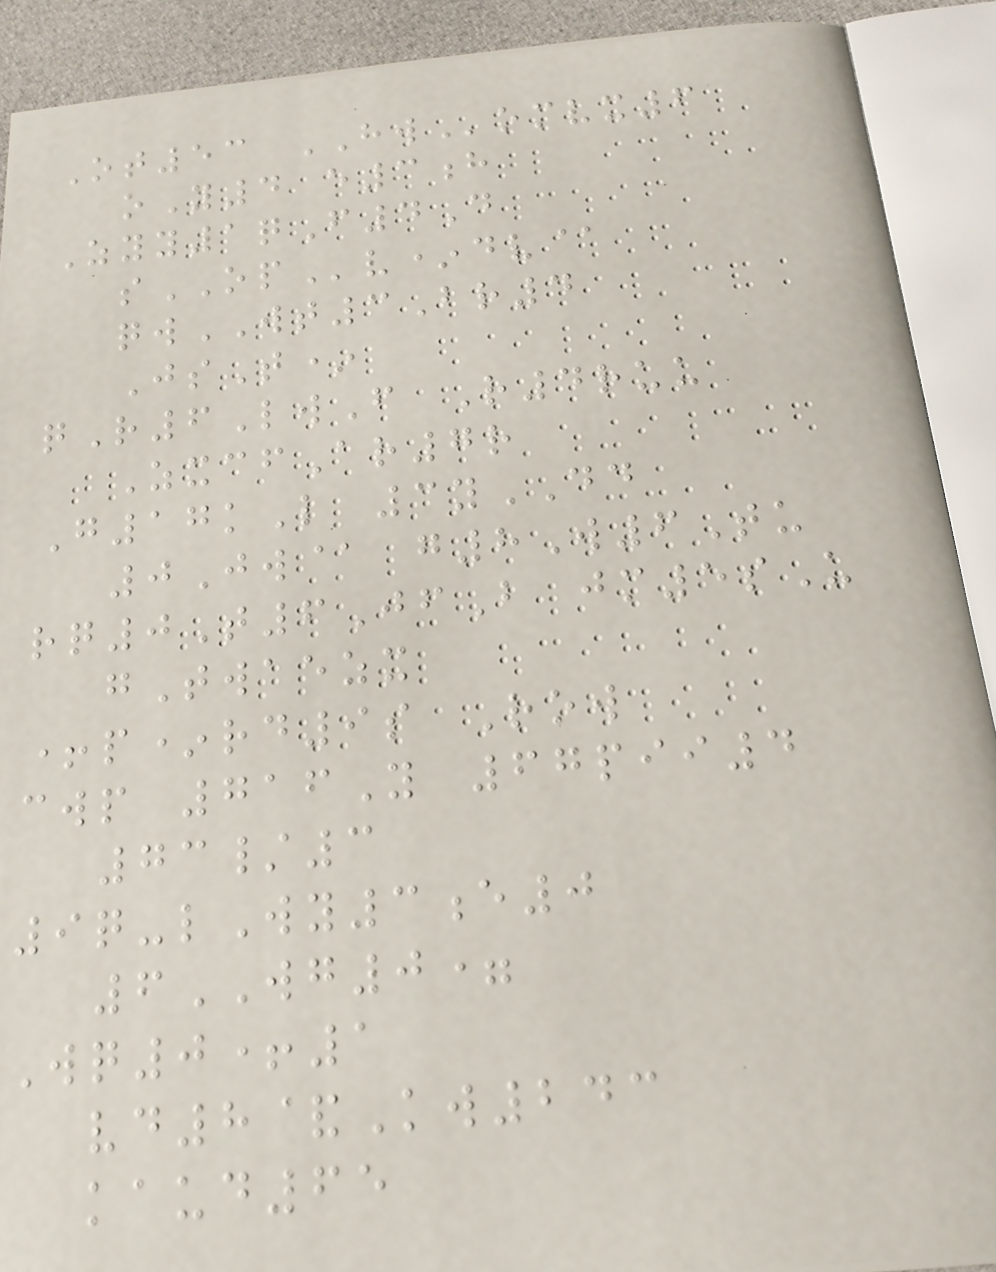Ot53 HWomvx6
oY4 e3h
Zyy1qF4D
sOPv*dv@
qwWT3Br4
JsT*
qR6LwF R4ruu
ZxcfAr7r
G17kL 3yDD
0Jw@ g8W6Tu
rq0T6JfB jm5sU
gTwaezx
+p*rd9s Row
cwp 716Y 67pii4
73/3
9q-lWy3e0
6WG0=
Wq0+1
vd8&Kw243
kaud65
